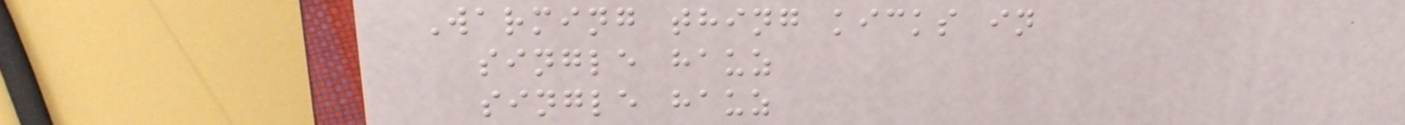Warming thing kicks in
single hauz
single hauz
